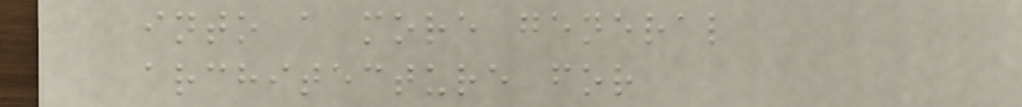into a more general
architecture for
